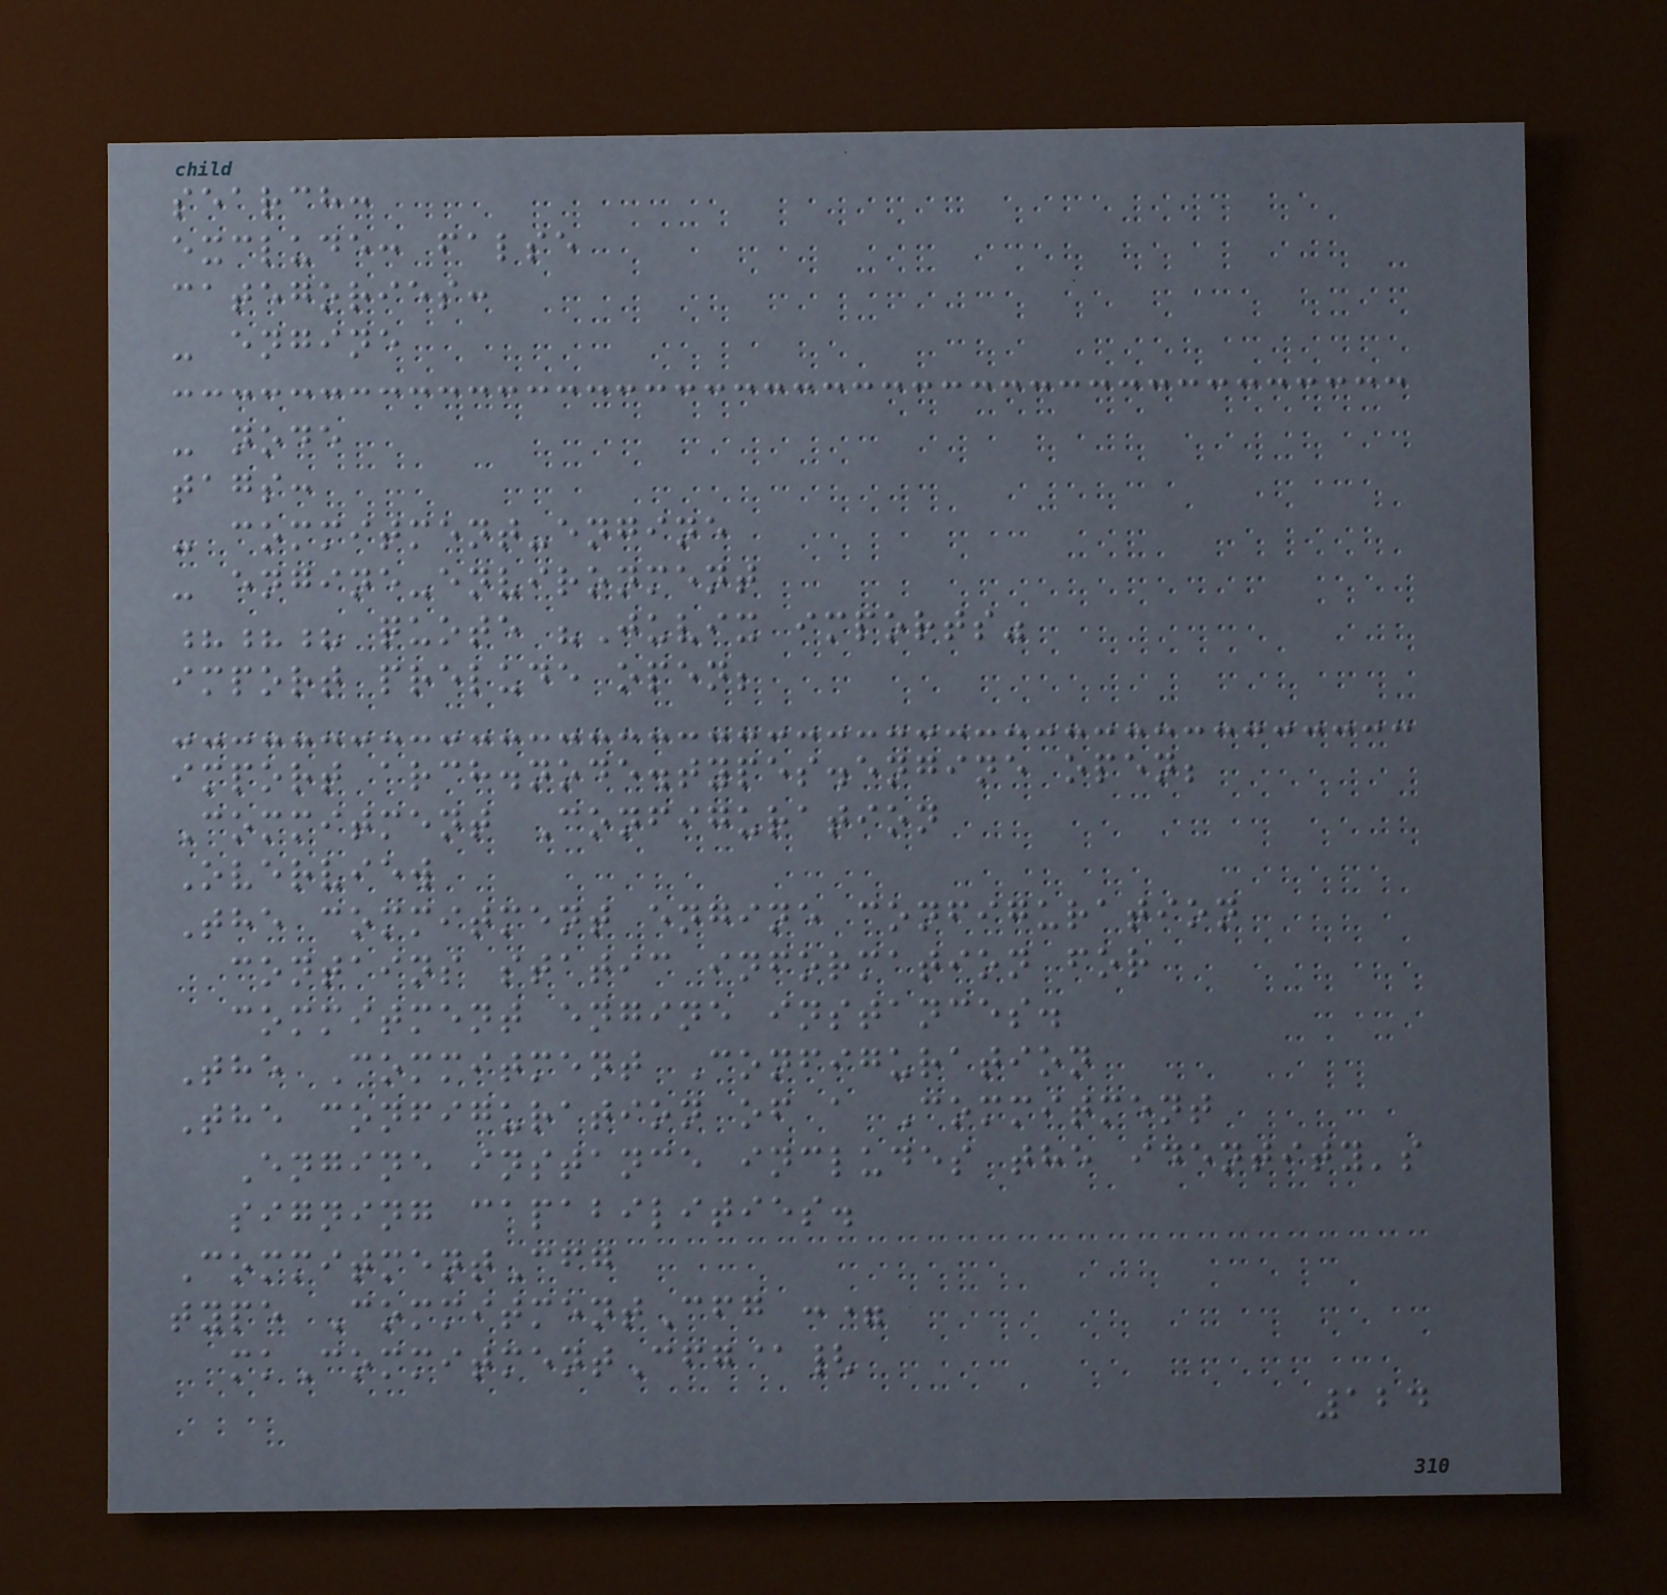search:
exclude: false
categories:
- engine
- node
tags:
- commitment-engine
- engine-environment
??? quote "Juvix imports"
import prelude open;
import arch.node.types.engine open;
Commitment Configuration
Overview
The commitment engine configuration
contains static information for
commitment engine instances.
The Commitment Configuration
The configuration of a Commitment
Engine instance includes the identity's
signing capabilities.
CommitmentCfg
type CommitmentCfg :=
mkCommitmentCfg@{
124
